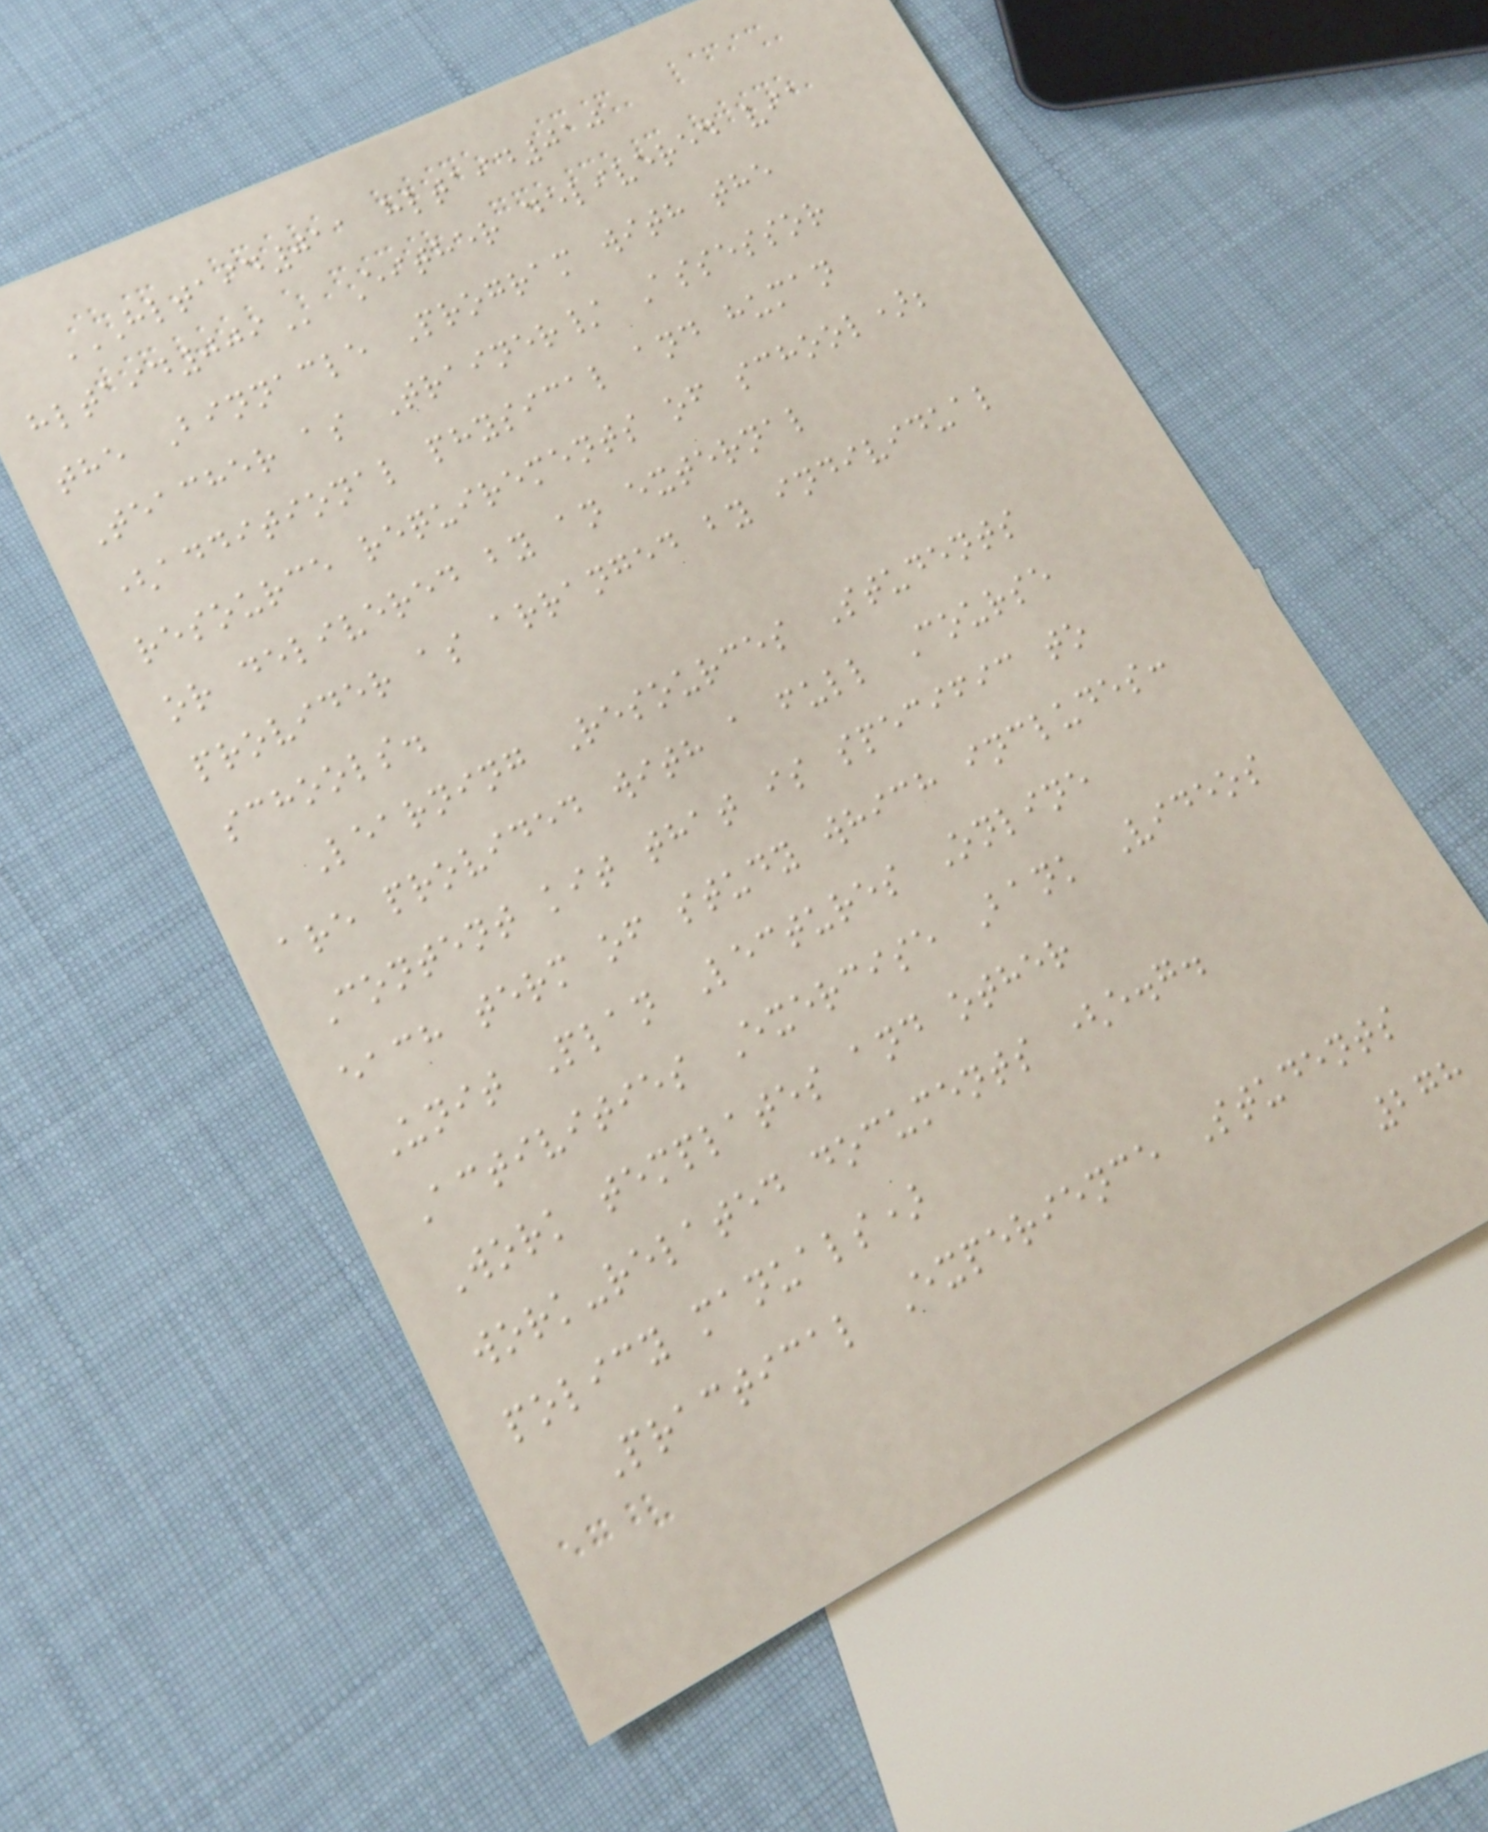HLTAID011 HLTAID010
HLTAID009 Either delivered via
the Binnacle Program with the
Teacher as Trainer/ Assessor
(additional physical and human
resource requirements of school);
or delivered by an external
provider as arranged by individual
schools.
Learning Resources Students
are provided with a full Course
Content kit that is specific to
each term of study which includes:
Unit Plan Lectures Online
Activities Exercise Bank Videos
Work templates and other
work-related documents (e.g.
policy manuals)
Practical Experience Students
278
